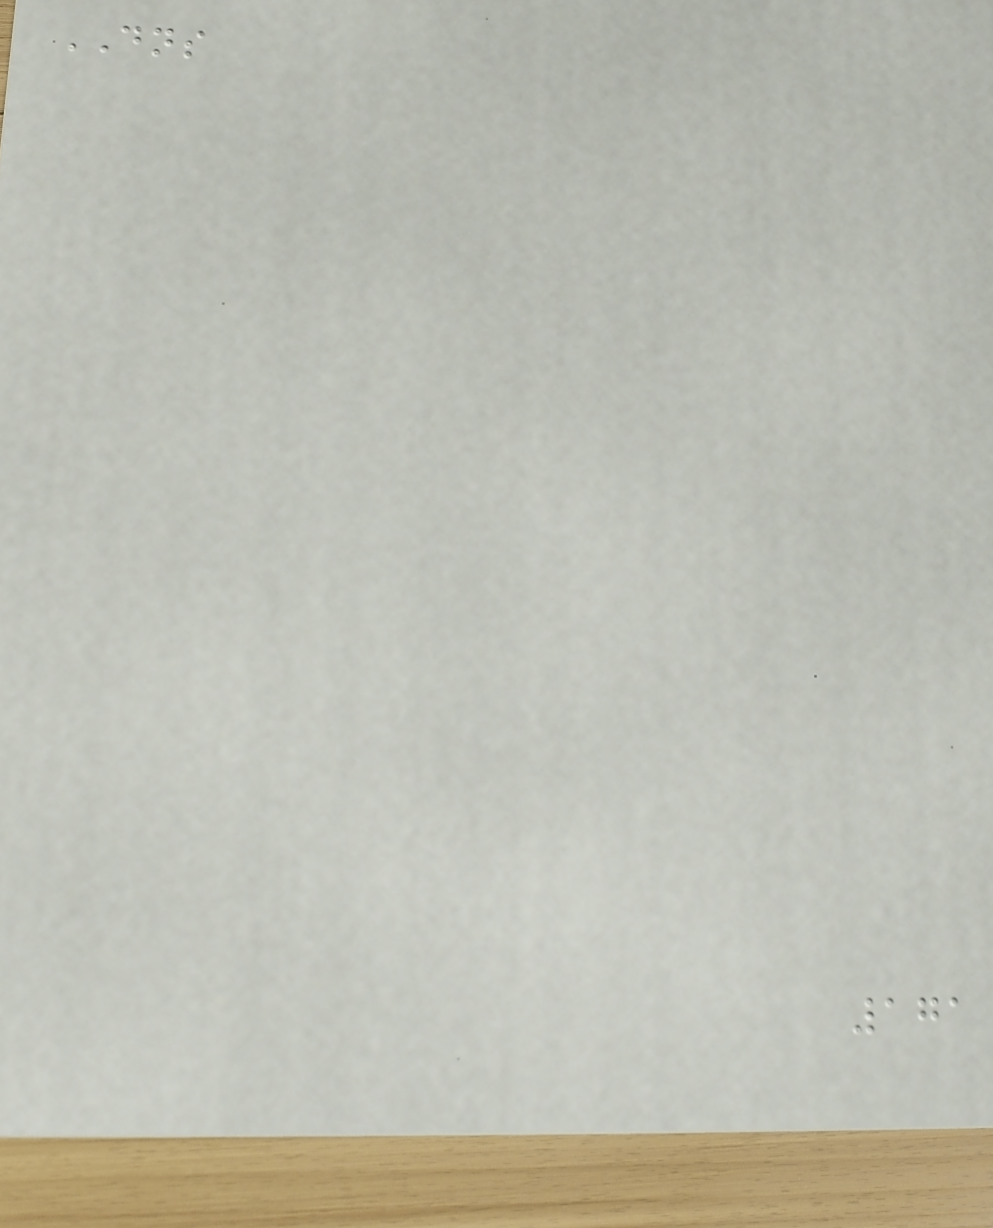DNS
171
